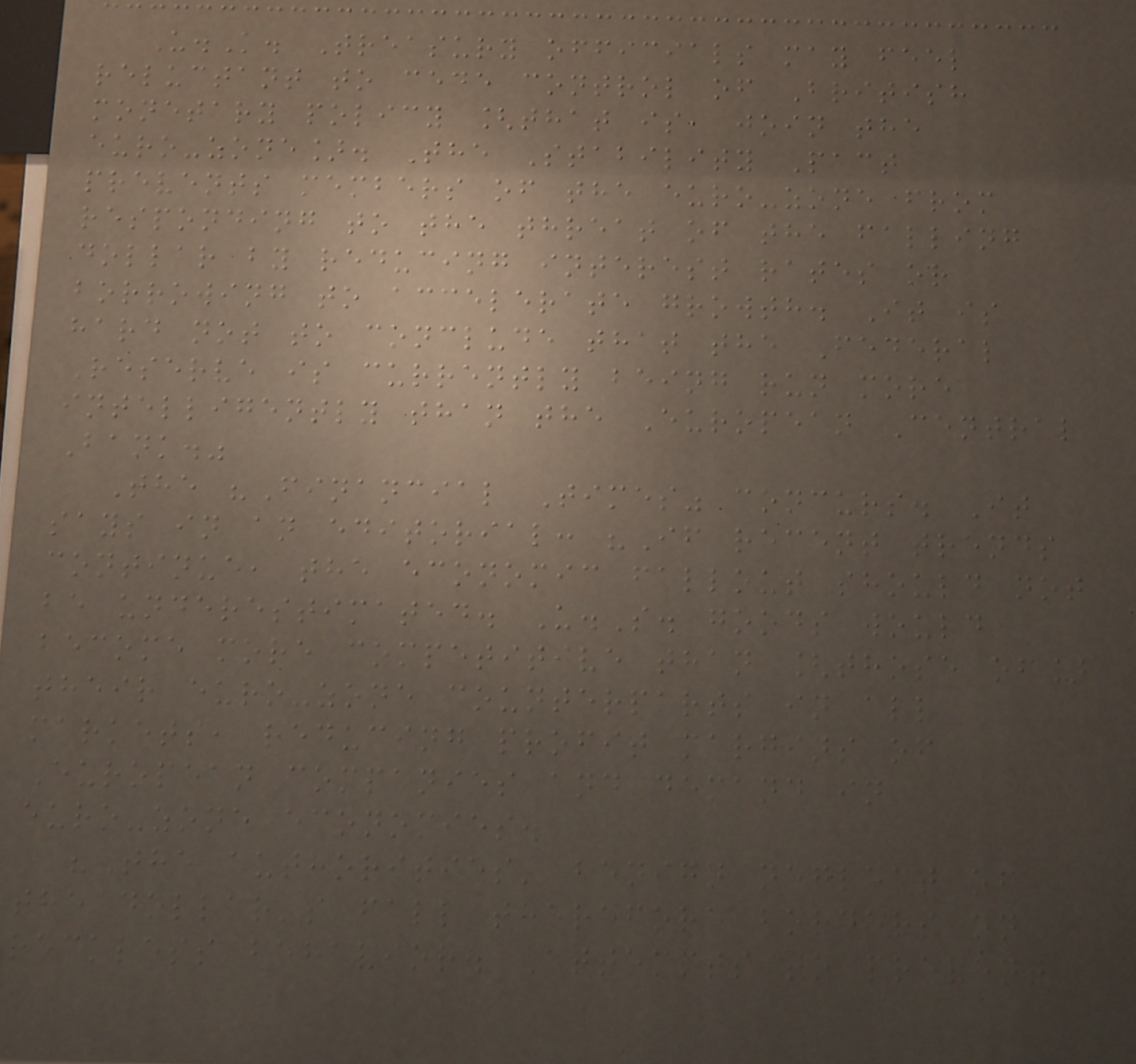U.K. Treasury officials may feel
reluctant to cede control of British
monetary policy [that is, join the
euro-zone]. The Stability Pact
prevents members of the euro-zone from
responding to the threat of the falling
dollar by reducing interest rates or
borrowing to accelerate growth. It is
hard not to conclude that the Federal
Reserve is currently being run more
intelligently than the European Central
Bank."
The "Financial Times" concurs. It
says in an editorial: "If recent trends
continue, the economic fallout should not
be underestimated. U.S. goods would
become more competitive than [those of]
their euro-zone counterparts in all
markets, reducing profit margins of
European companies and demand in
euro-zone economies.
"The authorities' benign neglect of
the dollar's fall therefore borders on
reckless behavior. Attempts to prevent
